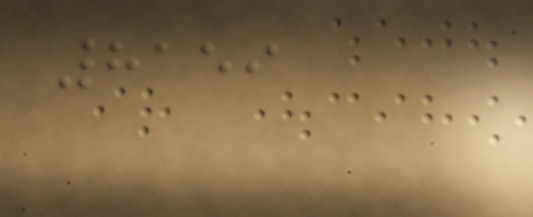8159
